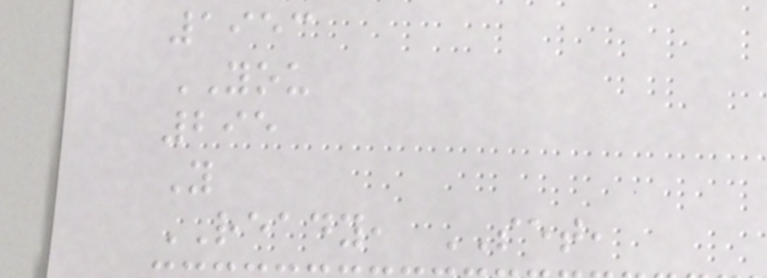1953
YOU
295
Y
READY, SET,
